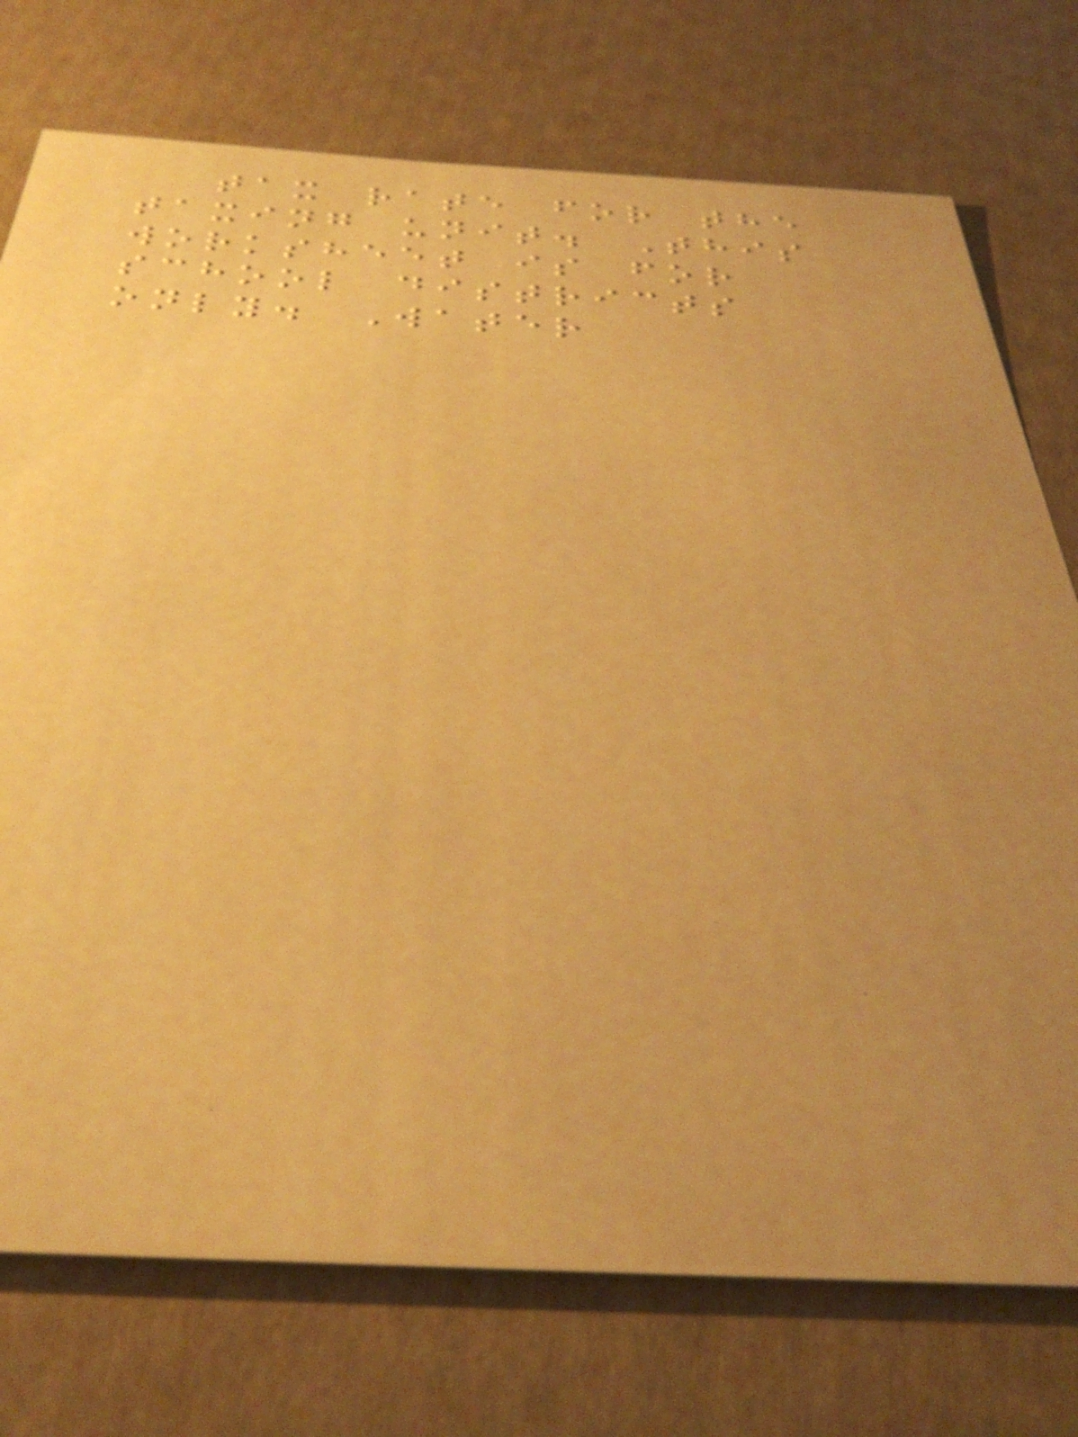tax rate for the
taxing unit. This
worksheet is for
school districts
only. Water
